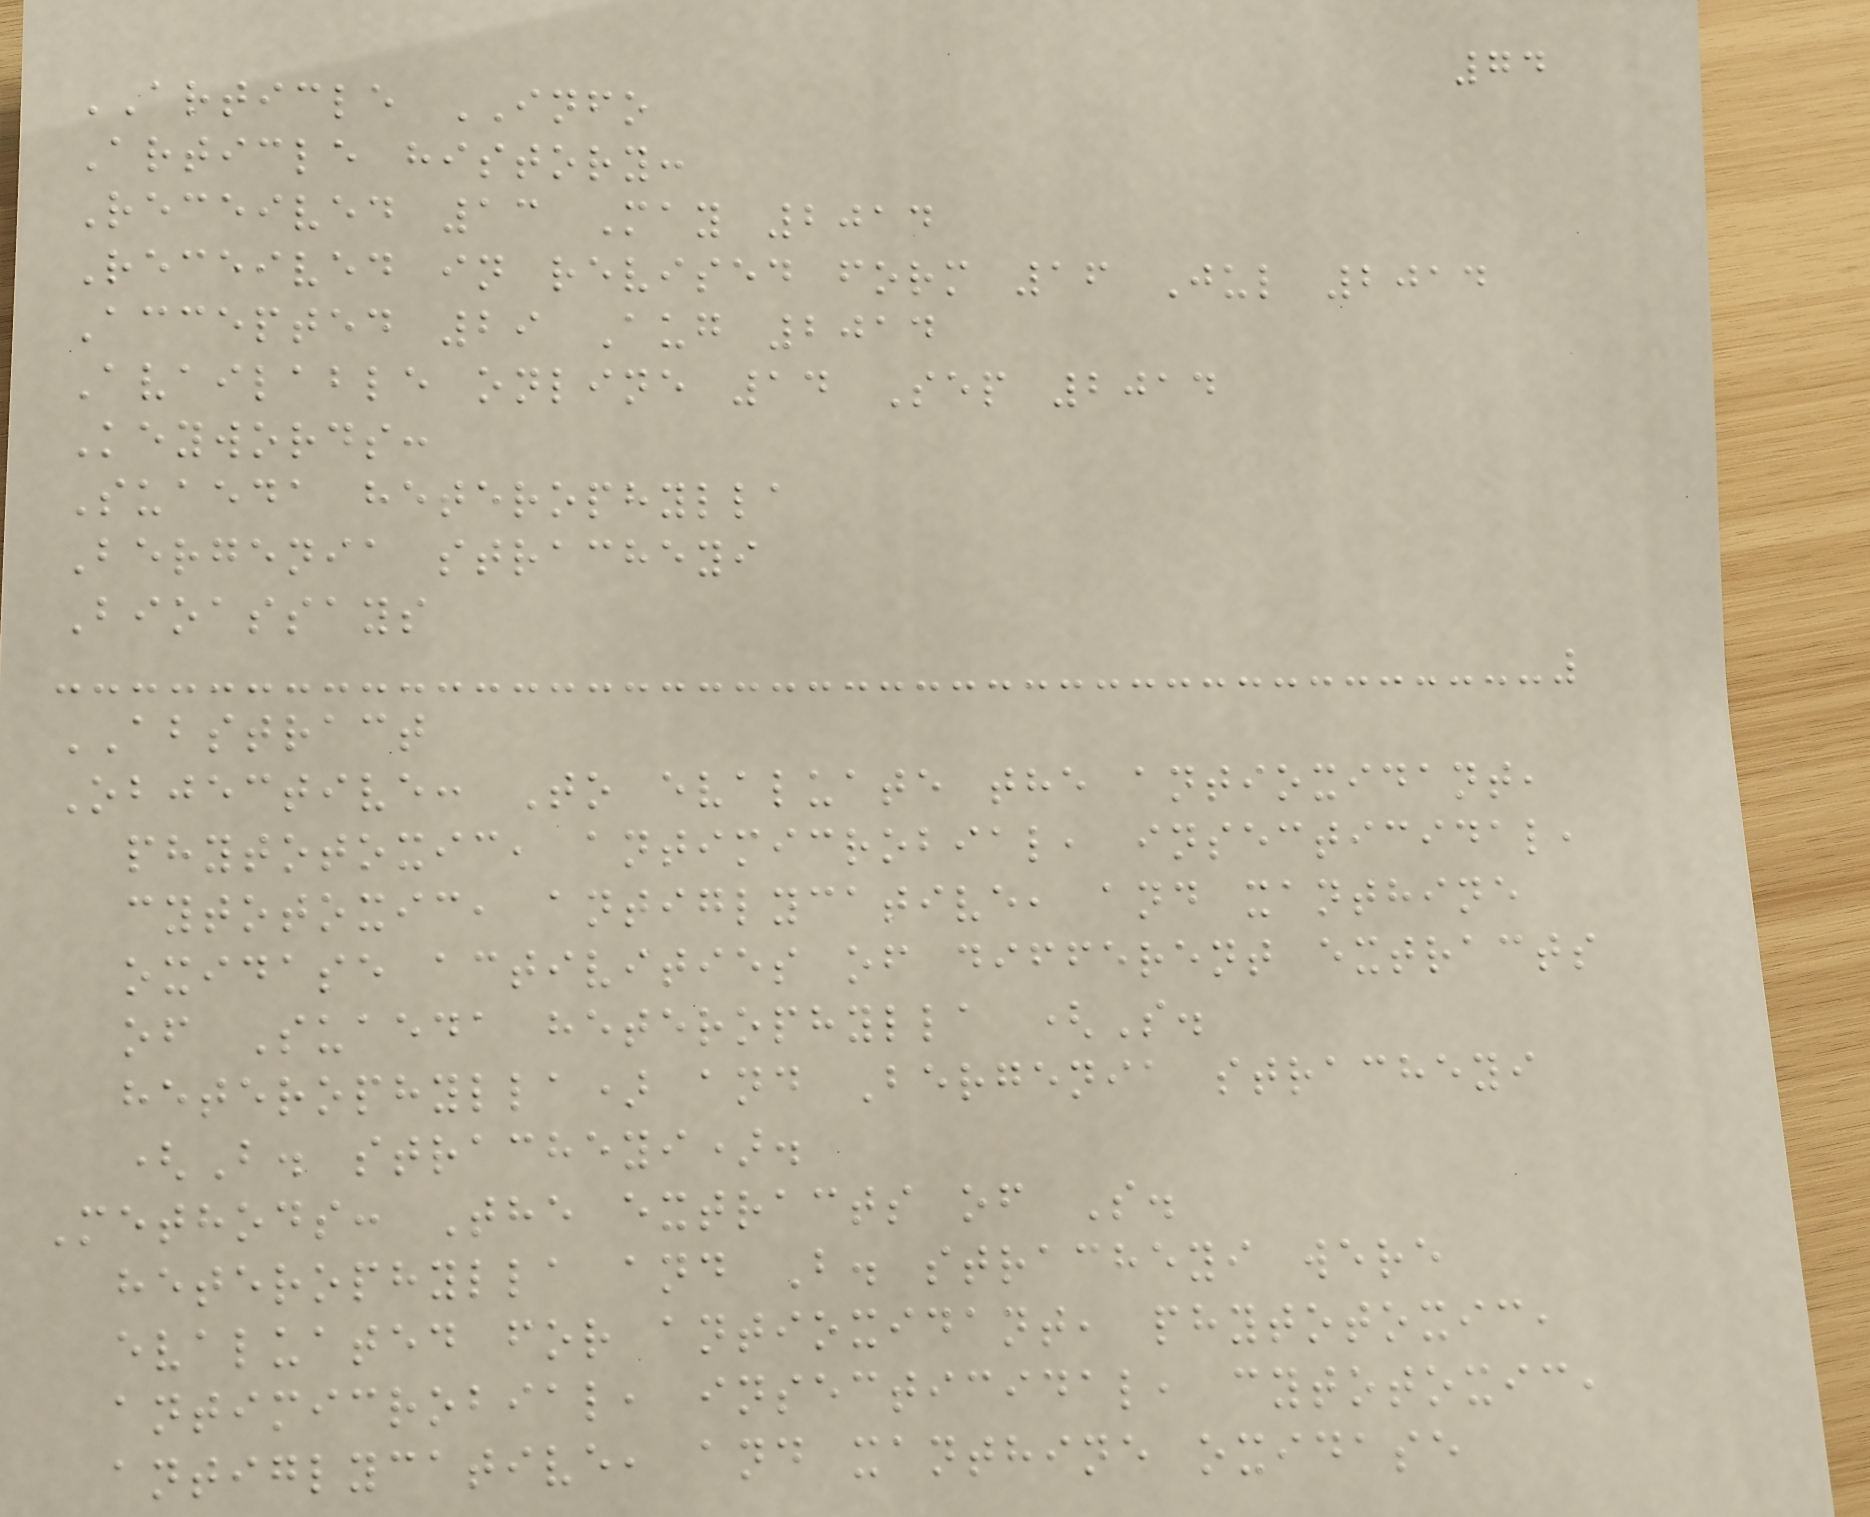74
ARTICLE INFO
Article history:
Received 13 May 2014
Received in revised form 16 Jul 2014
Accepted 29 Aug 2014
Available online 14 Sep 2014
Keywords:
Suaeda heterophylla
Bergenia stracheyi
Bioassays
ABSTRACT
Objective: To evaluate the antioxidant,
phytotoxic, antimicrobial, insecticidal,
cytotoxic, antiglycative, and xanthine
oxidase activities of different extracts
of Suaeda heterophylla (S.
heterophylla) and Bergenia stracheyi
(B. stracheyi).
Methods: The extracts of S.
heterophylla and B. stracheyi were
evaluated for antioxidant, phytotoxic,
antimicrobial, insecticidal, cytotoxic,
antiglycative, and xanthine oxidase
